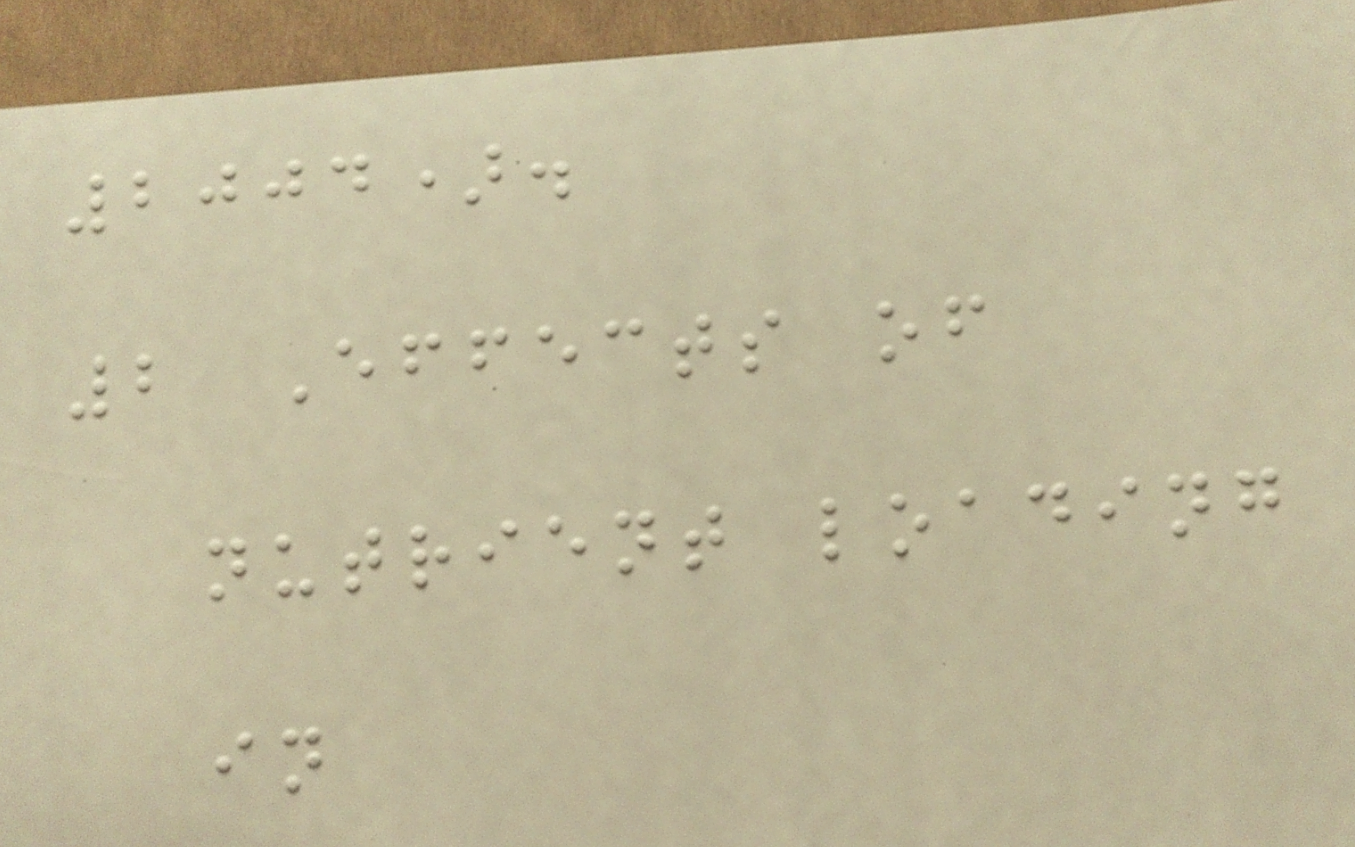2004).
2 Effects of
nutrient loading
in
